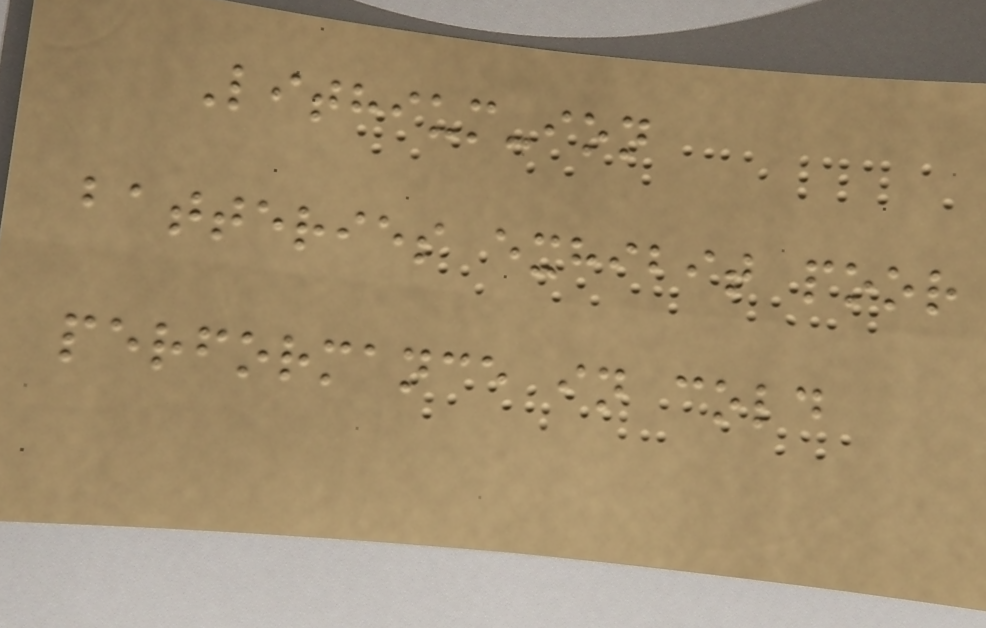Lithium-ion
batteries exhibit poor
performance in cold
